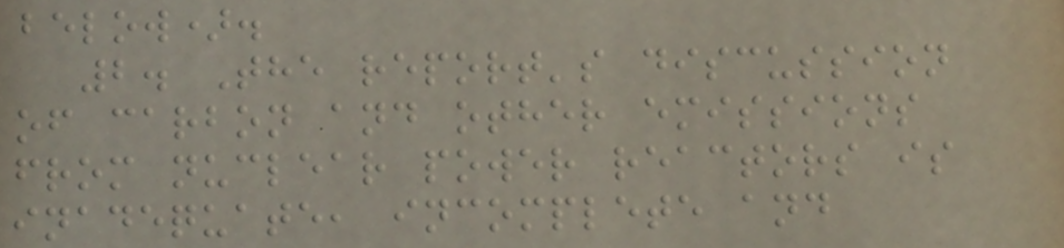below).
2. The report's discussion
of carbon and other emissions
from nuclear power reactors is
inadequate, incomplete and
